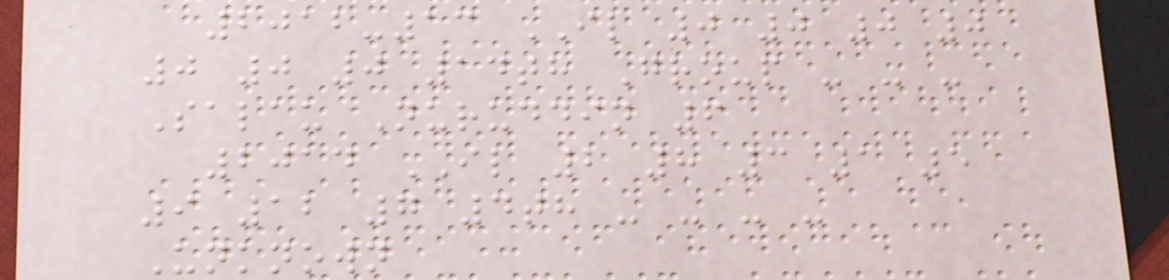2012-13 IL 0 0 0 0
0 0 0 14th Group - - -
Salau Nuruddin 6
2014 IL 2 8 3 1 5
9 12 7 4th - - - -
Unknown
